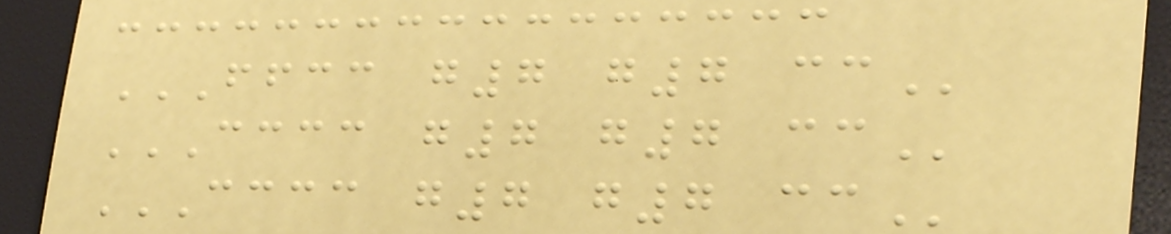FFCC G7 G7 CC
CCCC G7 G7 CC
CCCC G7 G7 CC
